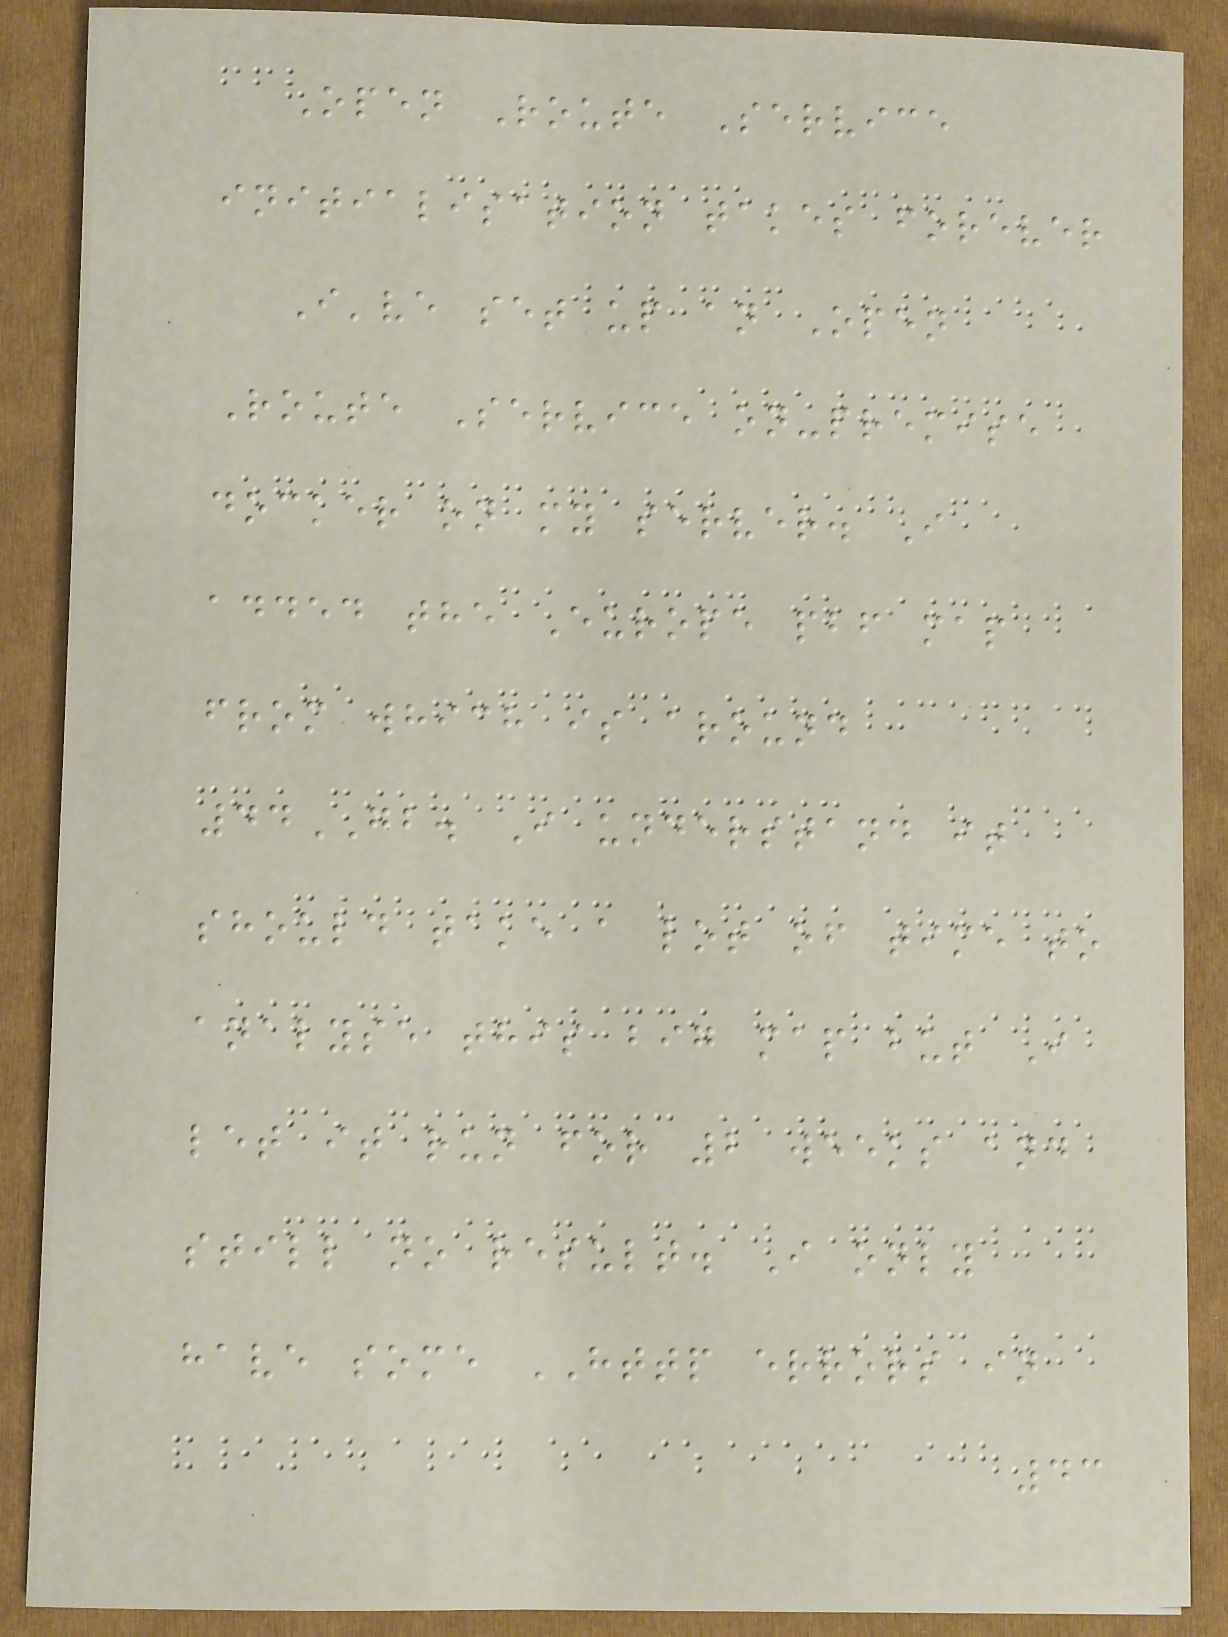Open Route Service
initialisation takes forever
I've set up an Open
Route Service on-premise
docker on my server. I
added the Europe pbf map
from which is around
44GB. I understand it
should take a lot of time to
analyse this big map but I
let it run for 2 weeks and
still no result. I only
have some HTTP errors in
43
